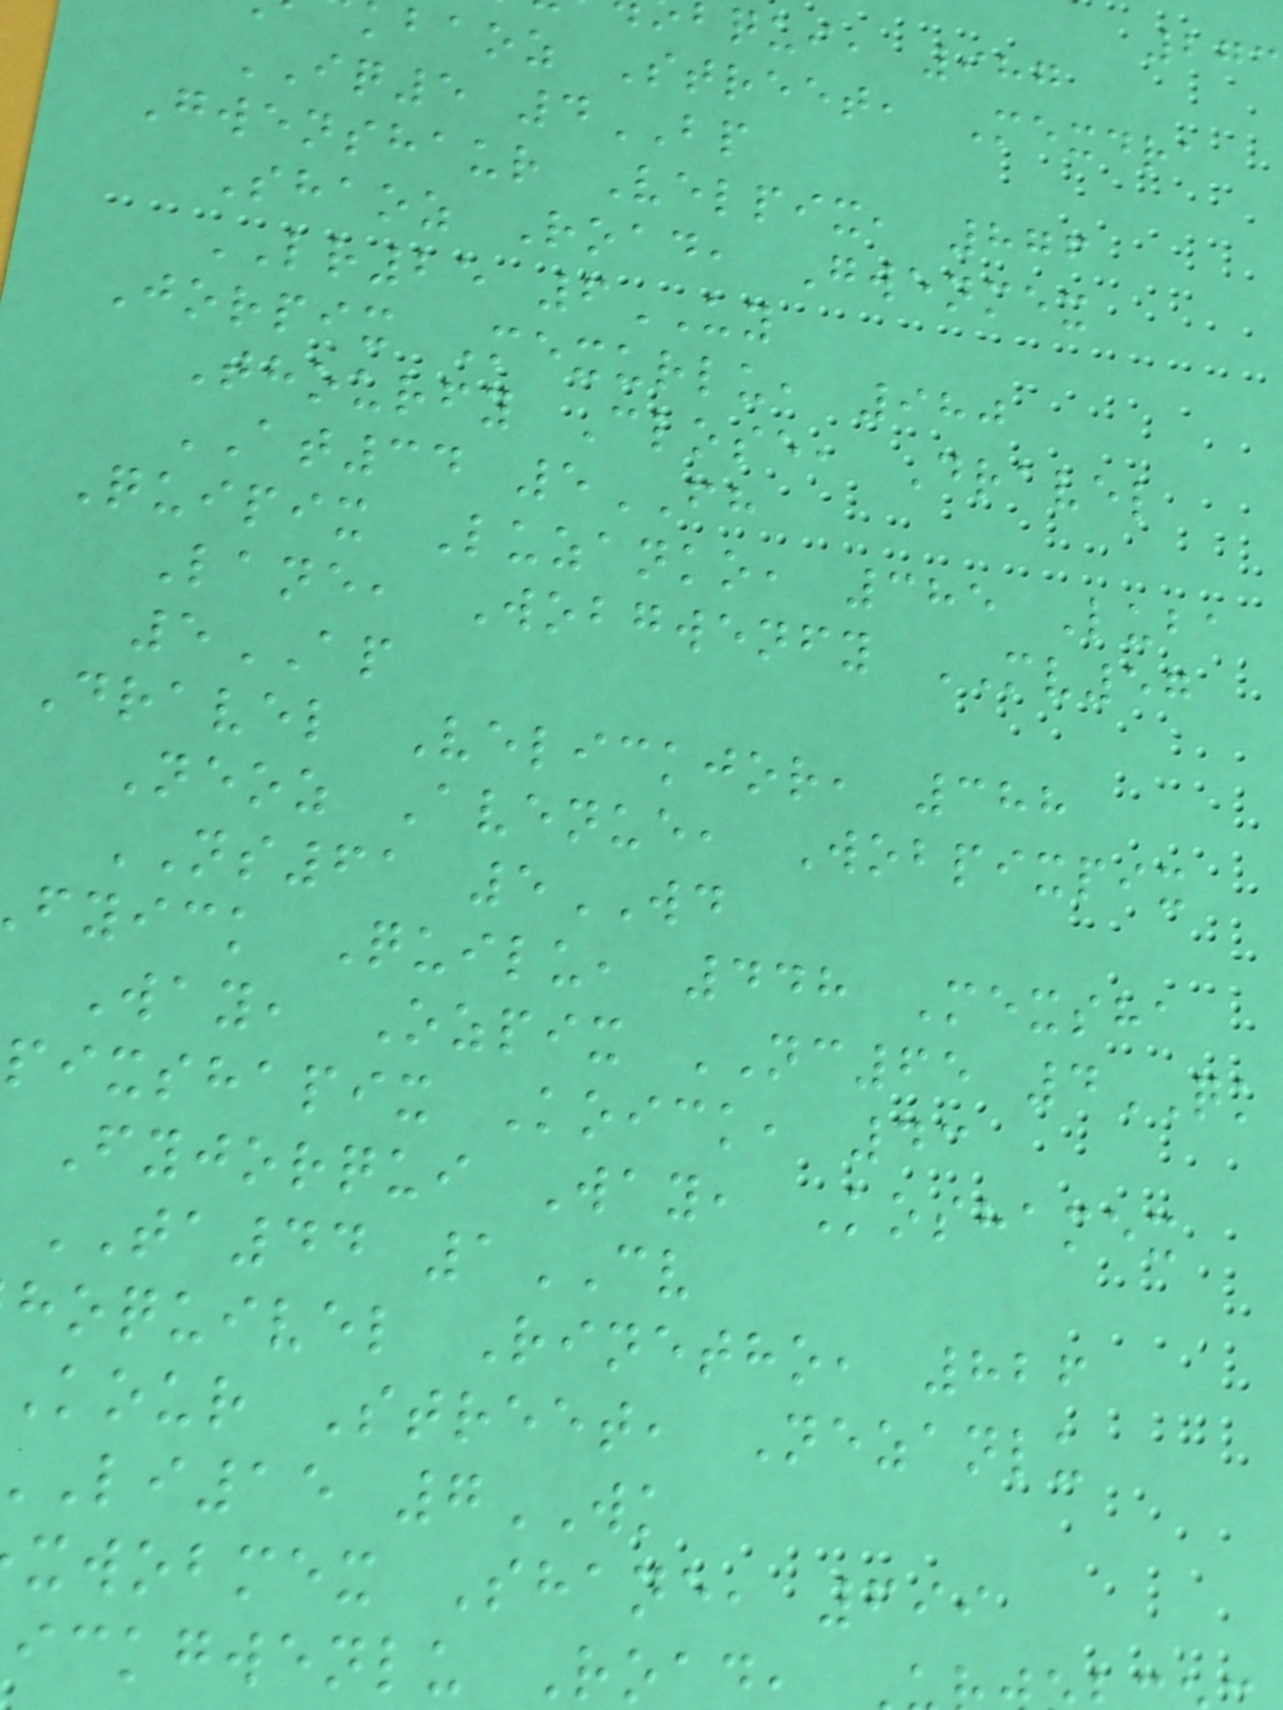273
qui, 987
baoz Street, Mexdra
IQ5 4BP
Gwenshaur Velpix, 876
Shaoz Road, Gwenmex
LR25 6UY
Jorpix Mexurlu, 980
Thourfy Close, Dravel
AT34 5FH
Quipix Luzanko, 385 Luba
Lane, Wobgwenfy MV57
5AP
Dravel Velickjor, 388
Neoz Avenue, Wobpixpix
NS61 5WD
fyick Quilu, 448 Mexsha
Way, Ozpix NC65 4QK
pixshapix Koick, 43
Fyjorqui Way, Koshamex
TA44 1CV
hoquivel Rinetho, 826
Kour Street, Nezanlu
li15 7WK
xwobmex Shane, 699
ickgwenlu Road,
